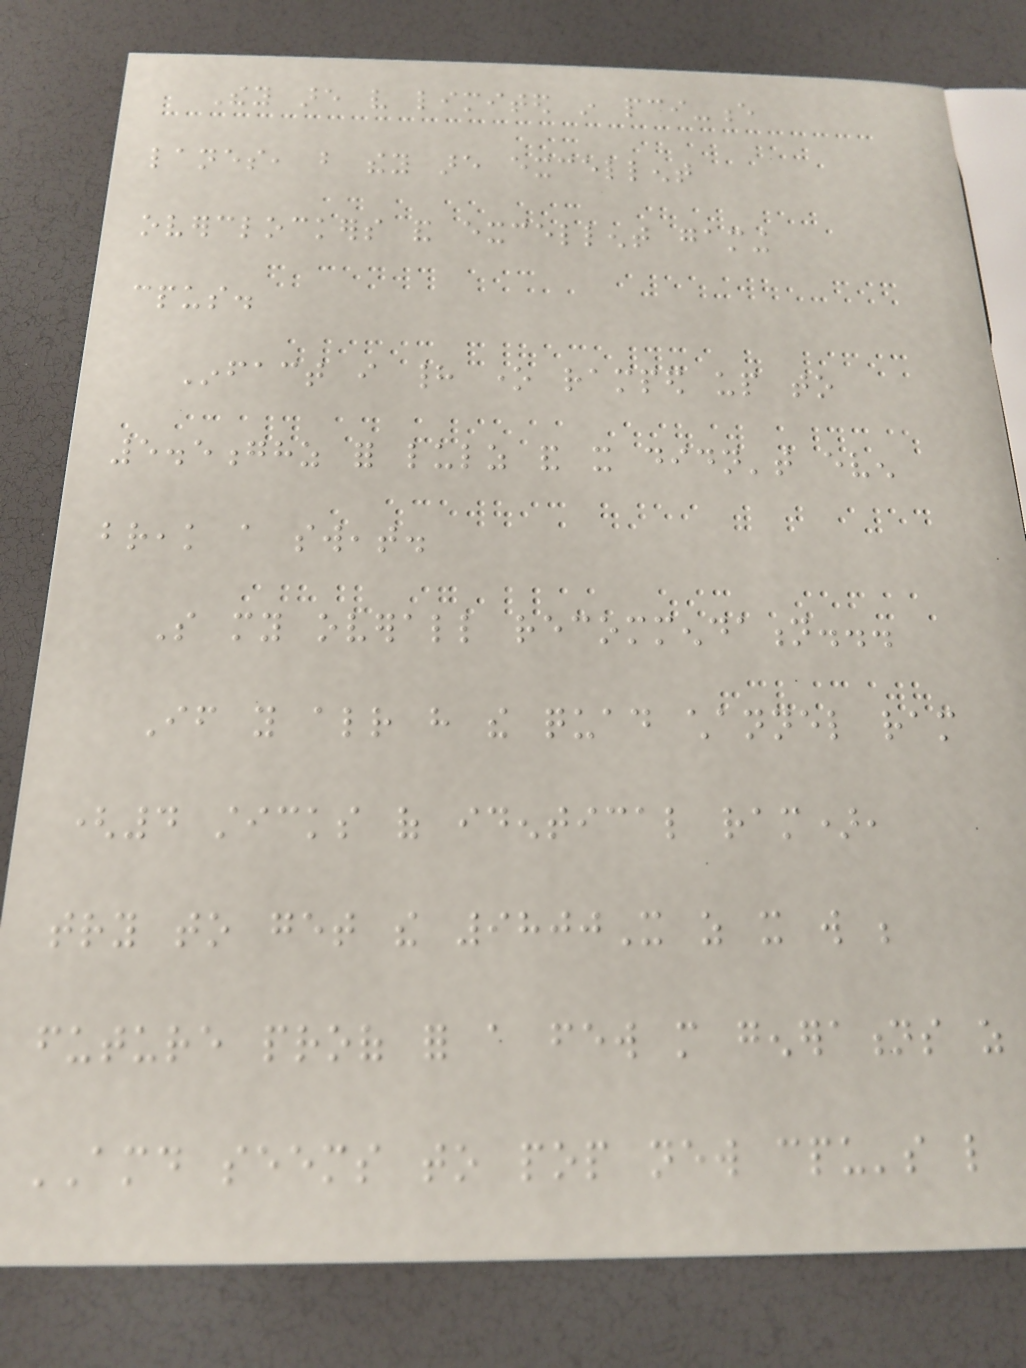They are very limited in pci-e
lanes, but they are excellent
overclockers and excellent gaming
cpus.
Infact i had one ramped up to
5.5ghz for lulz and it didn't even
break a sweat.
So my overall recommendation...
If you already have the quad channel ram
(4 sticks of identical ram),
try to get the 9800X as it will be
future proof for a few more generations as
AMD seems to pop new cpu's like
